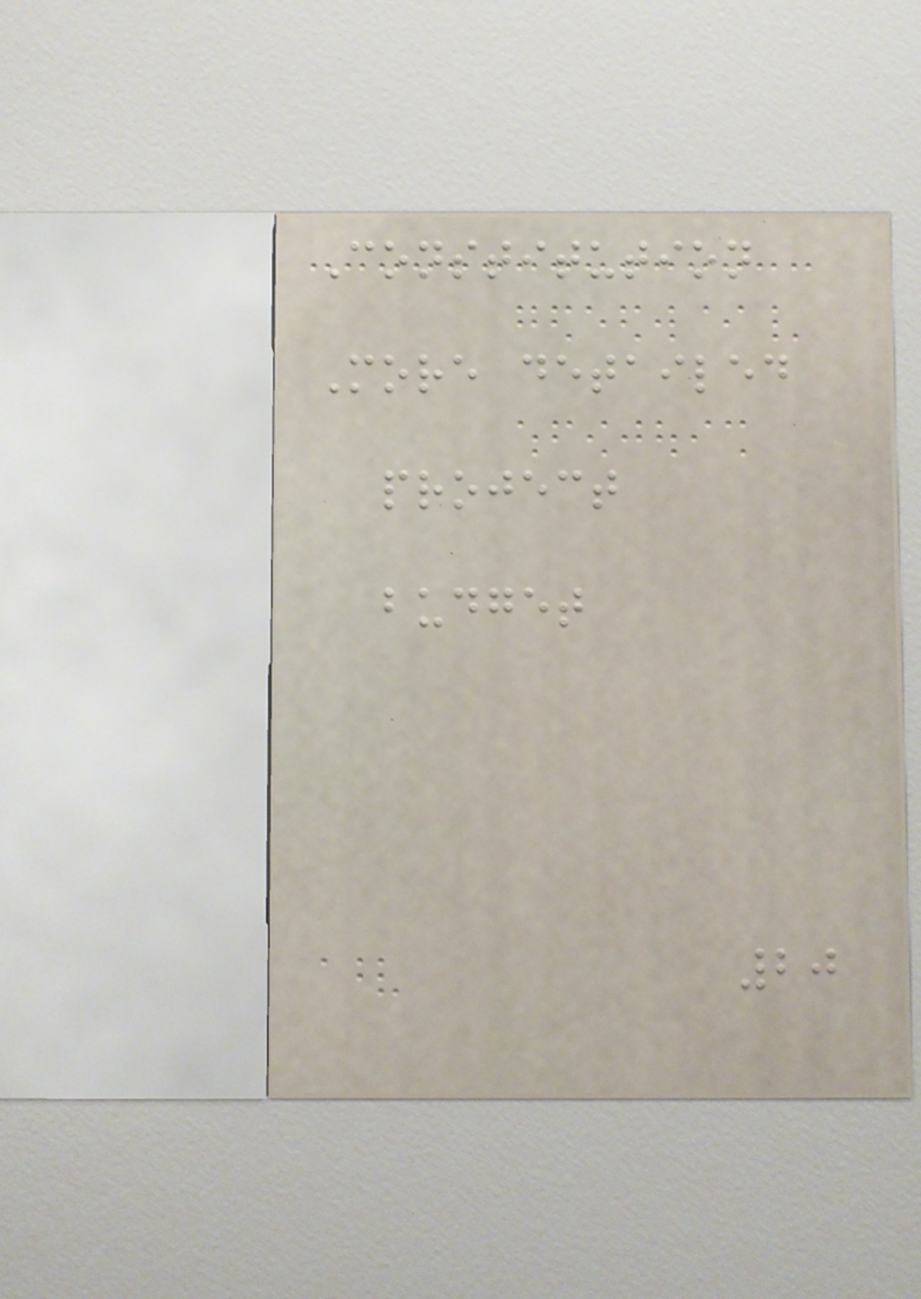Constitution
More detailed
project
budget
20
